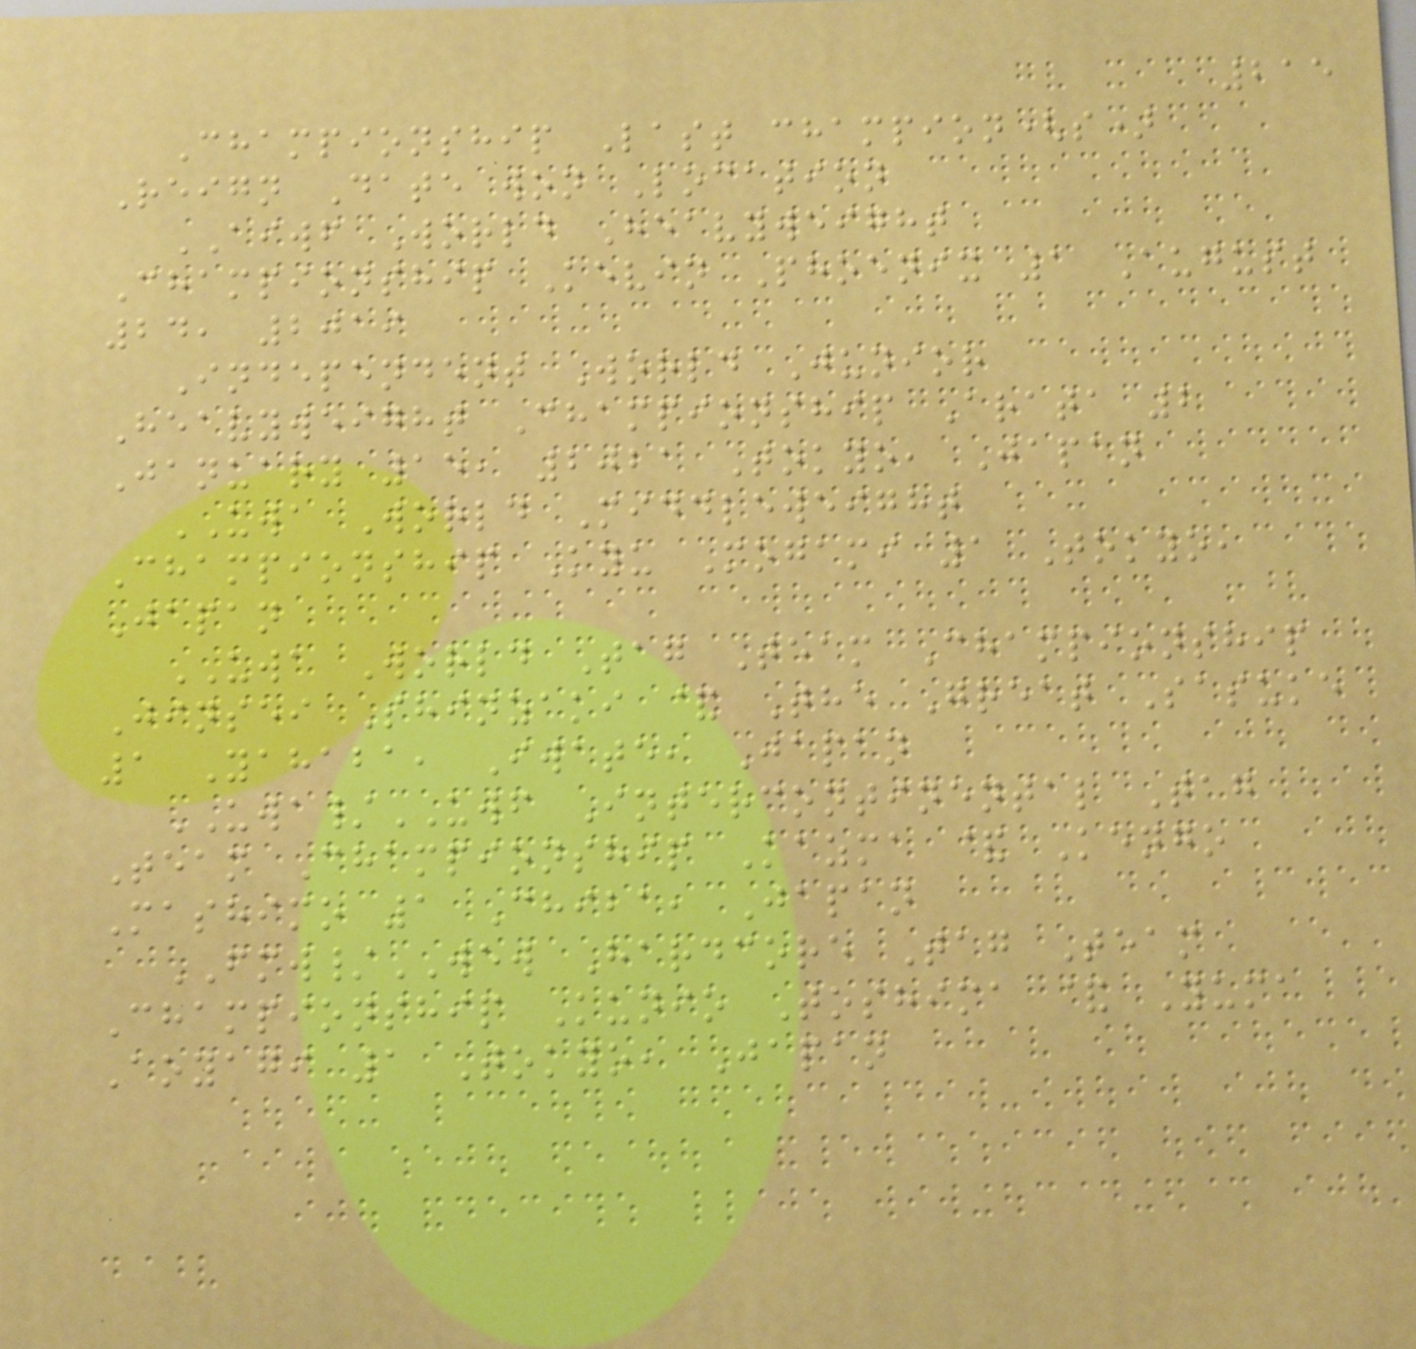215
Championship Last champion(s)
Reign Date won Location
AIWF World Heavyweight
Championship Kevin Phoenix 1 August
24, 2019
Independent World Junior
Heavyweight Championship Arata 2
January 15, 2021 Tokyo, Japan
UWA World Middleweight
Championship Kyu Mogami 1 Tokyo,
Japan
UWA World Tag Team Championship
Jinsei Shinzaki & The Great Sasuke
1 Yahaba, Iwate, Japan
UWA/UWF Intercontinental Tag
Team Championship Kazma & Kengo
Mashimo 1 Chiba, Japan
FMW/WEW Hardcore Tag Team
Championship Kunio Toshima & Yuma
Aoyagi 1 Tokyo, Japan
